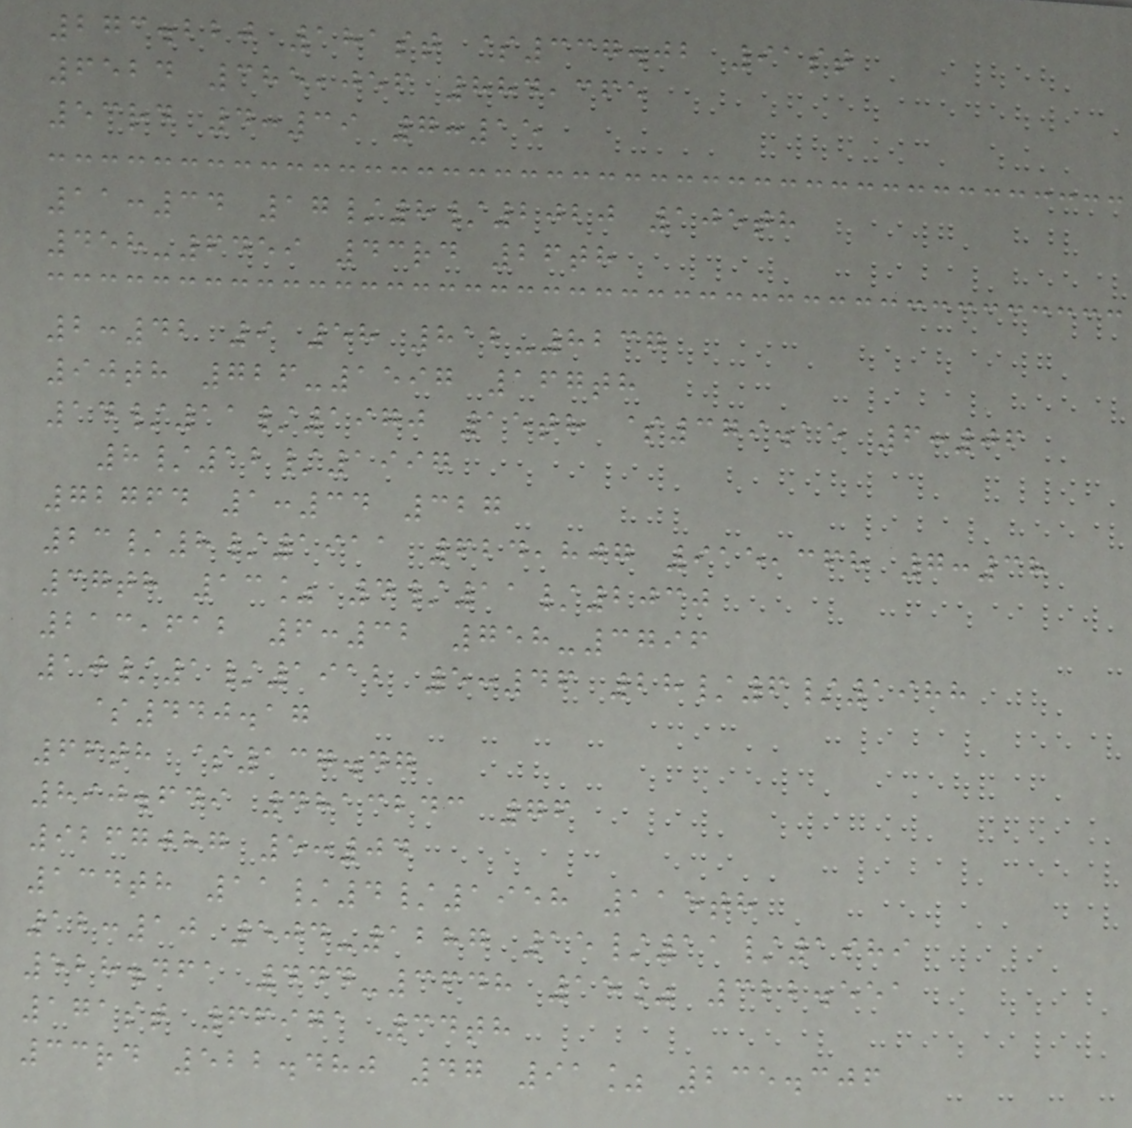273.220 181st $337.02 91st
6524 385,056 884,365
53rd 4:39 7:15
11:34 17/8/2020 105th
458-6459 43rd 26th
2:42 9 58 812-8237
90th 726-1597 167th
14/11/1970 15th $379.15 6:06
8/12/1997
72764 1:34 327
23/8/1911 624,807 915,368 7:38
37th 13% 4/11/2030
213,612 6:32 758-3796
10/1/1912 5:46 28/6/1988
$440.17
66th $137.47
890.649 4813243 76
9267087 5:04
134th 11/4/1958 115th
12:10 504-1287 15/11/1989
528.461 444-3648 15% 322.551
171st 66971 34th
33rd 522.480 47 91% 235.306
